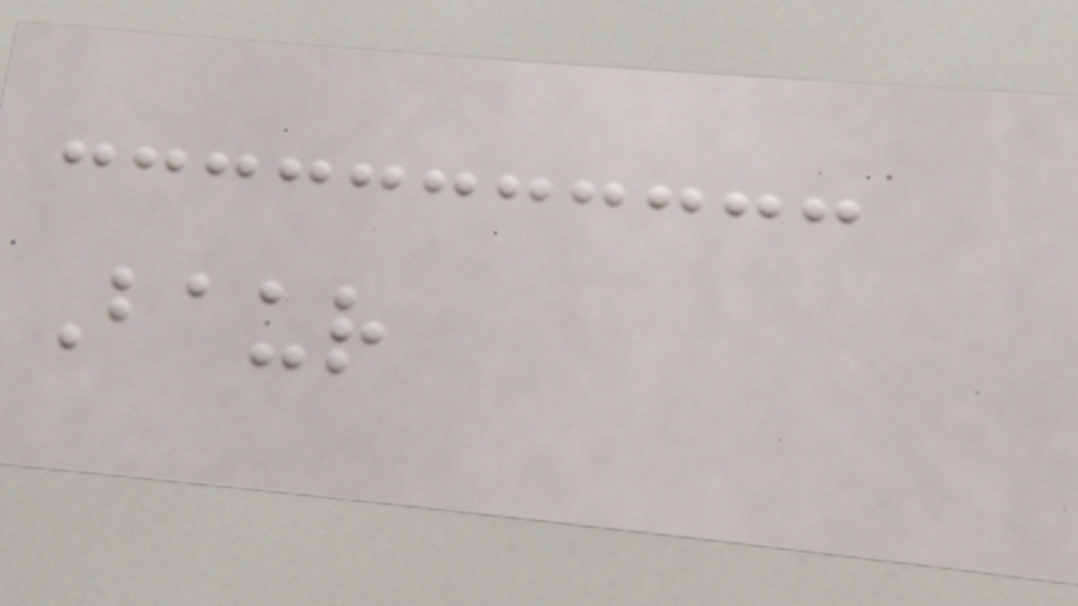Baur
